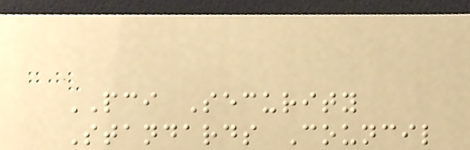PCI Security
Standards Council
